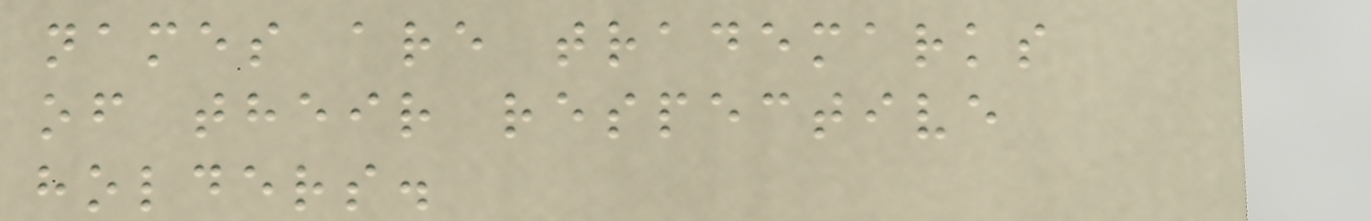names are trademarks
of their respective
holders.
